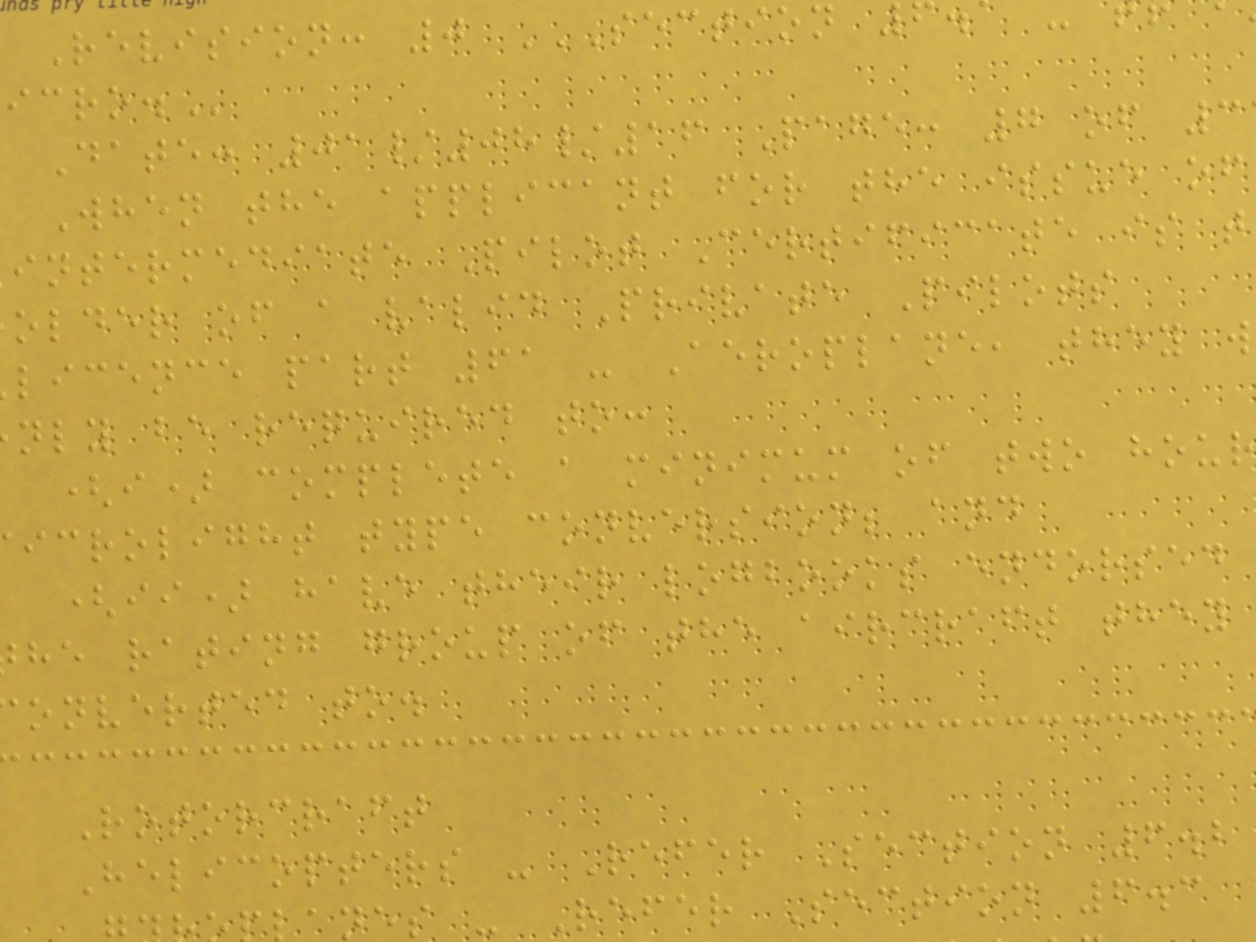Date: 01/08/16 Page: 7 of 3
When the applicant for the issue of
intermediate Pilot Certificate is t
older of a valid Private Pilots
licence part 61 - Aeroplane, they w
nly be required to:
(i) complete a minimum of two hour
icrolight type conversion; and
(ii) have their logbooks endorsed
he rating group of the aircraft they
onverted to.
Rotorcraft
Helicopters - Refer Section 6.2
nes - Refer Section 6.3
